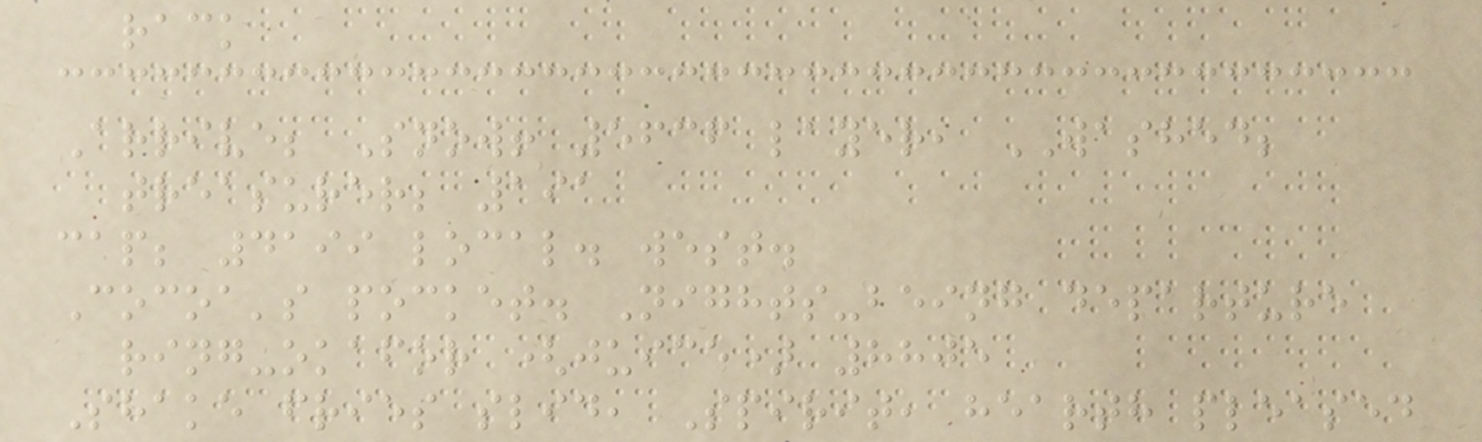rack
Arrive; Snow! 5636 layer, WASHED;
treasurer; 191
cap; 4199 local. west.
Cocoa's pocket. Nights-being departure
ring-okafor (juice) 8805
Shake fries slid, Spirit, hearth pleased
